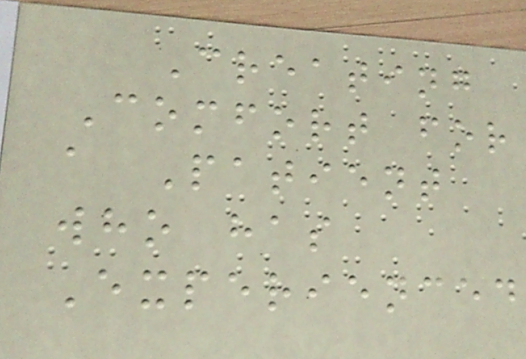Creating
Comfort for
a Patient
who has
Experienced
